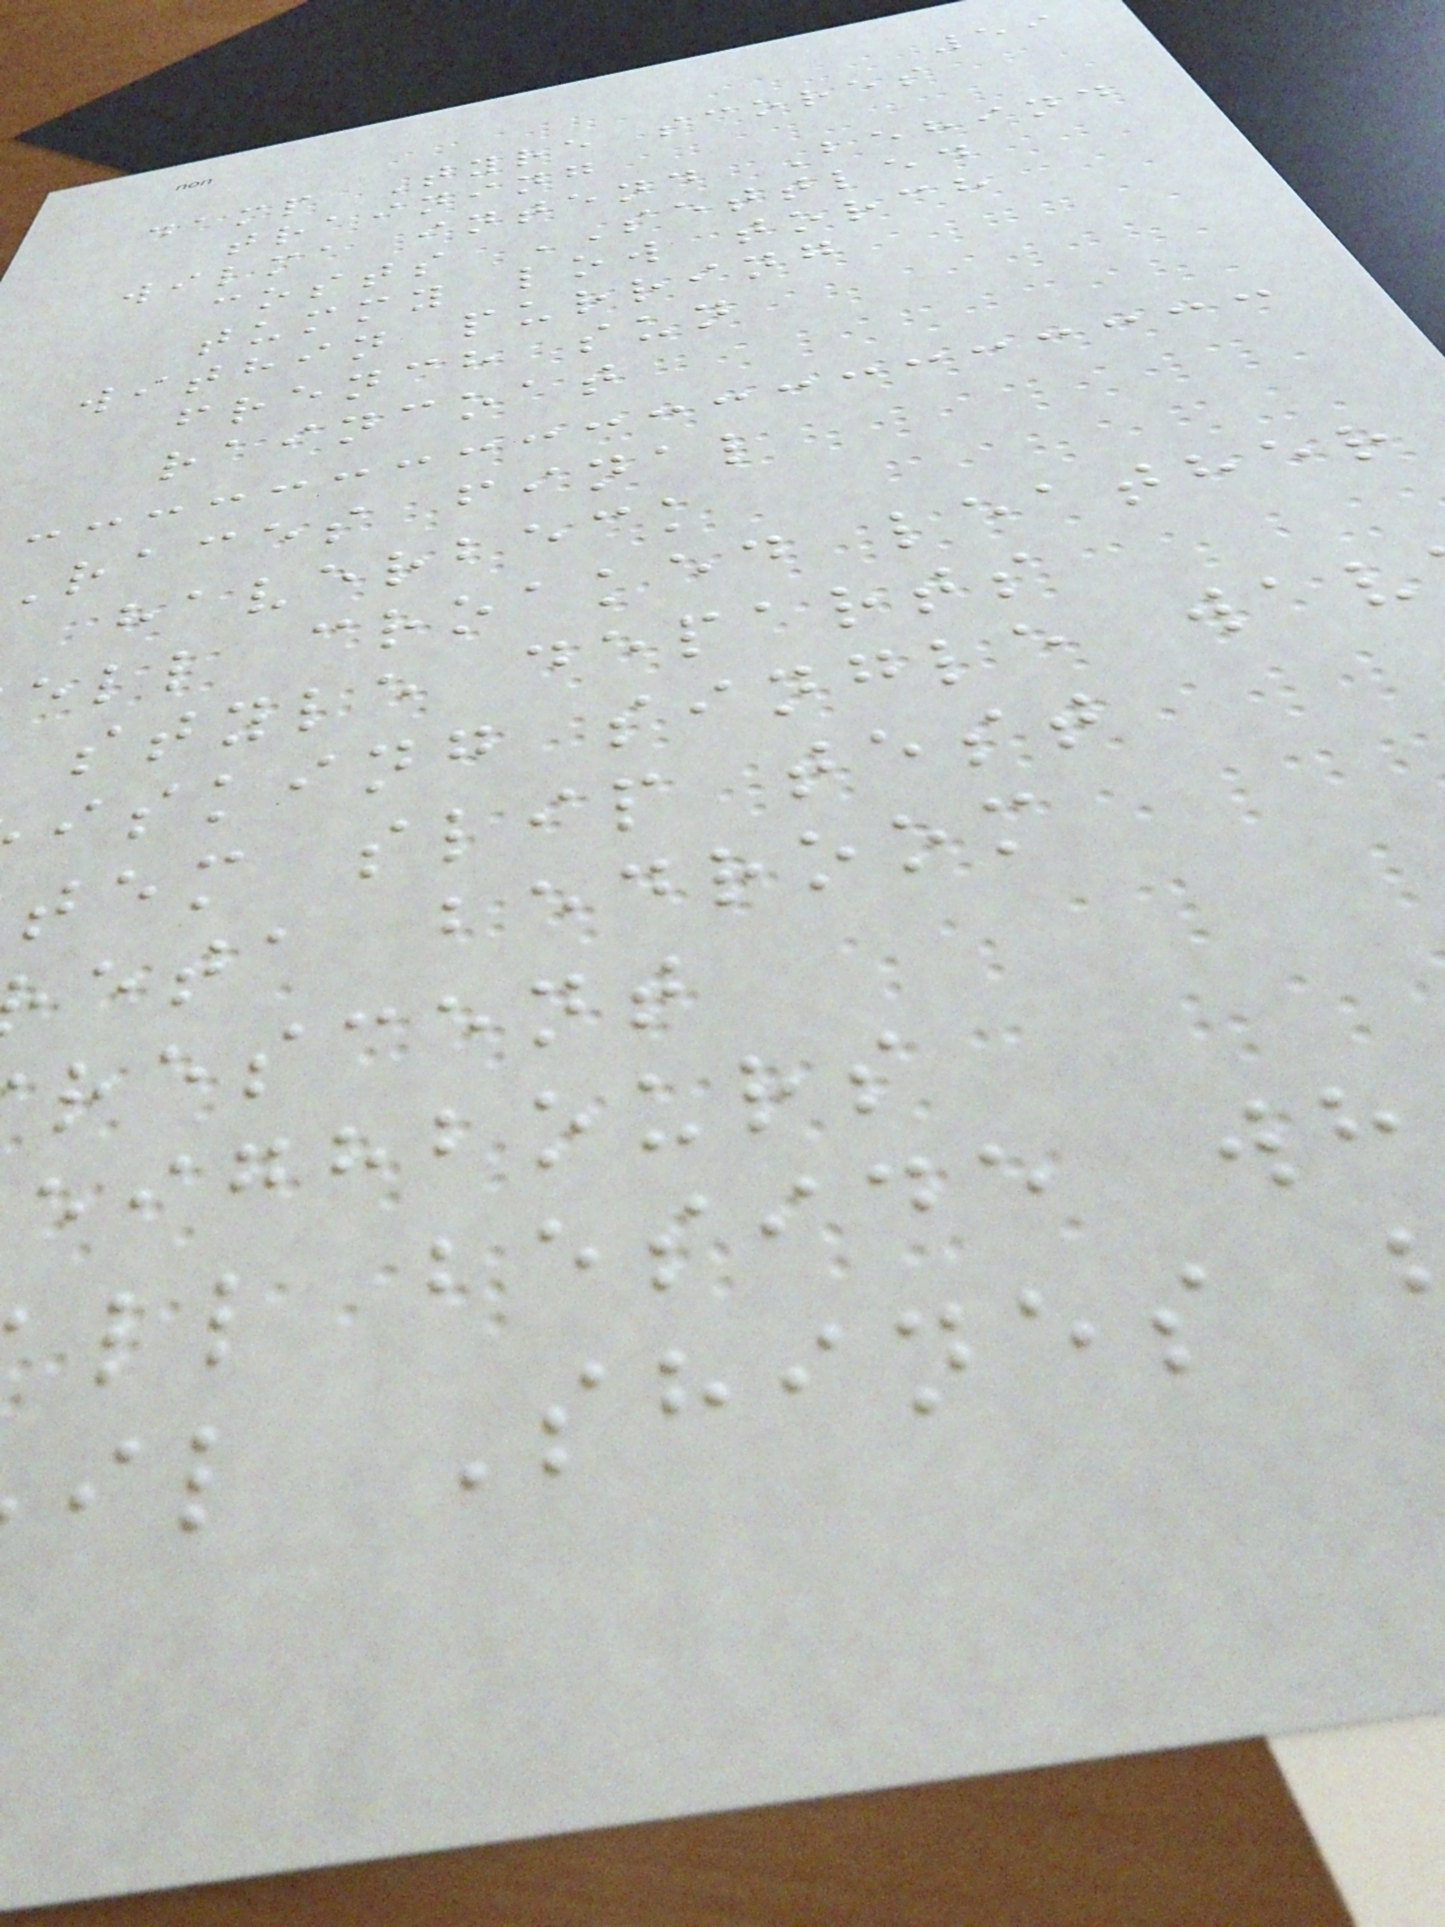59
damp Tyre scores
training
wilma intend Behind
costs SETTLED
tummy low torch
within purring
french sun
raincoat
races final
haverbeck
ell croaked leather
style departs
isking single wav
tem slip test
eta bedroom
rescent
eighbours
ll beside wh
il Shines
